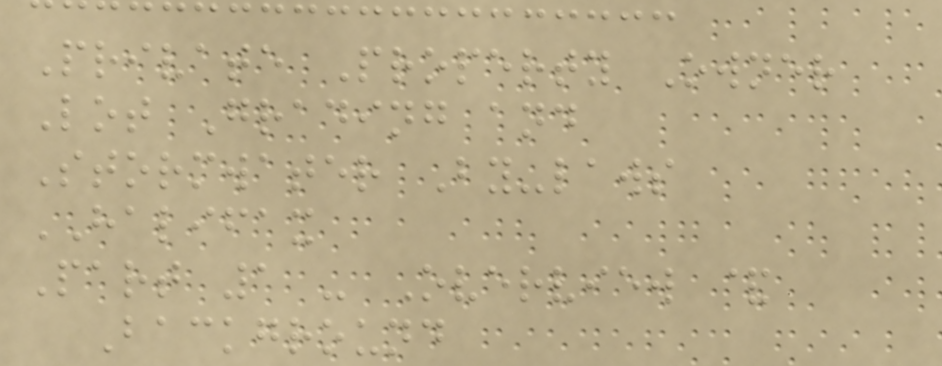Private Property Owner
Lot Grading and
Stormwater By-laws
HALIFAX
Part 1 - Overview &
Background
